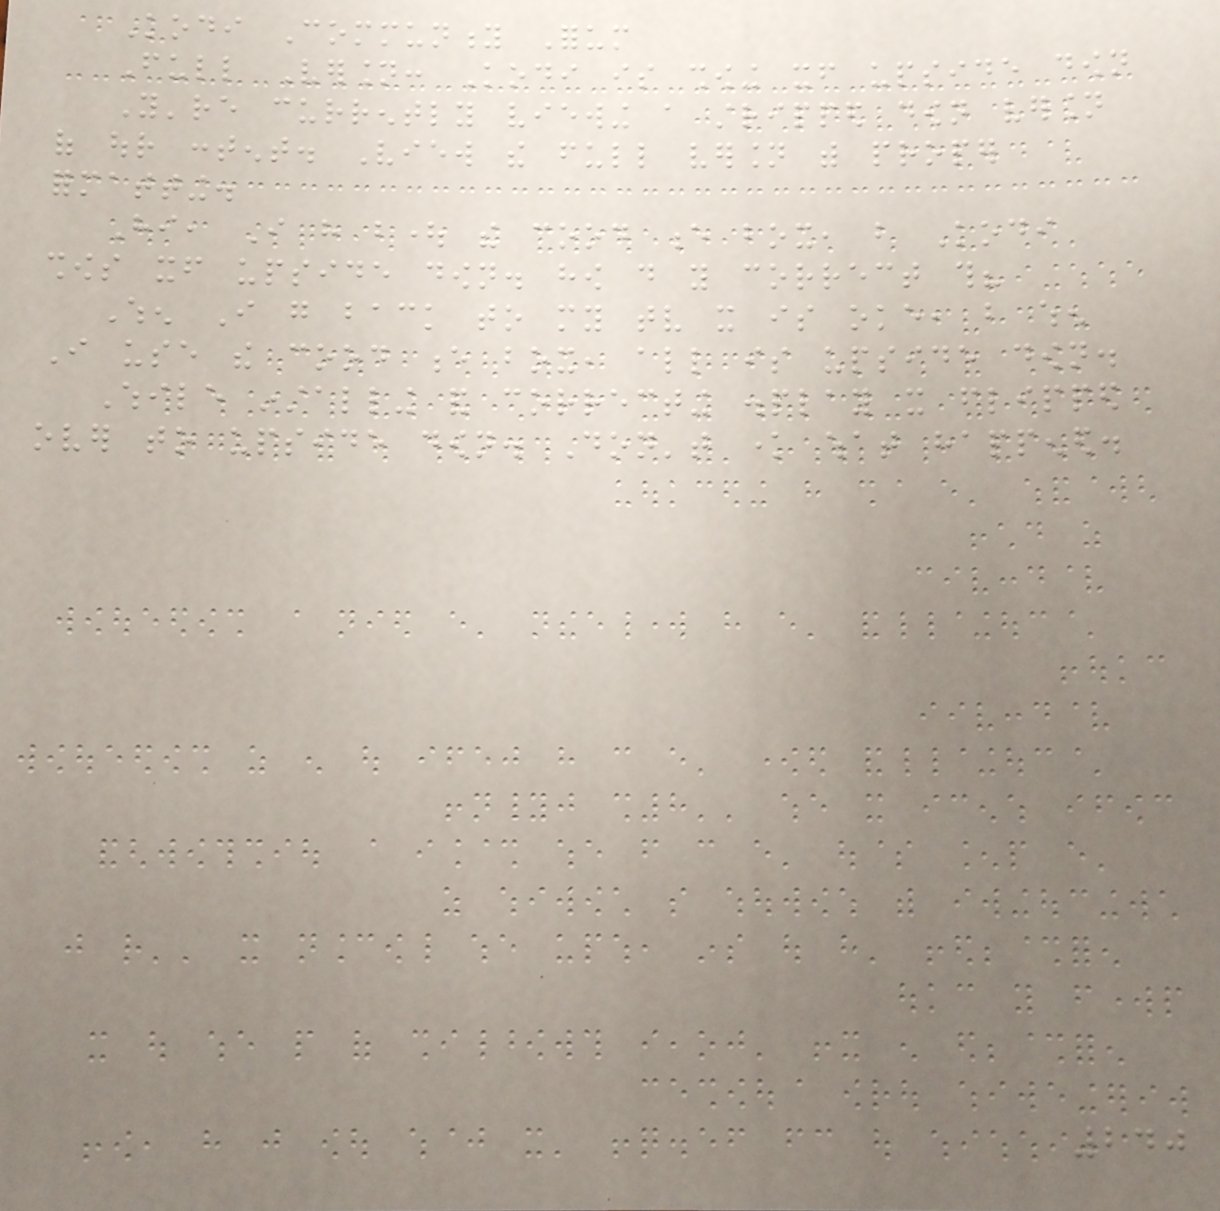Kodi Community Forum
Full Version: Kodi is showing itself upside down
You're currently viewing a stripped down version
of our content. View the full version with proper
formatting.
Hi, I have bought the cood e box, but Kodi
shows itself upside down. how do you correct this?
When I go back to my tv it is oke, but when
I use the cood e box, all is upside down.
While installing and correcting display it flipped
over to upside down. Don't know what happened.
240
